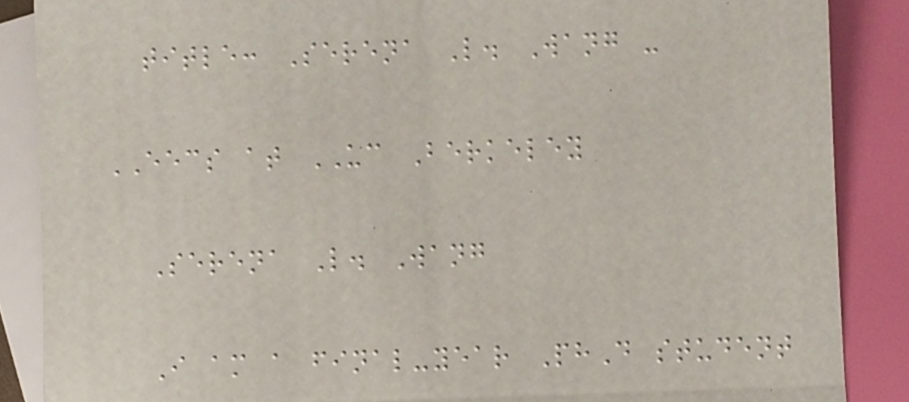title: Serena L. Wang -
EECS at UC Berkeley
Serena L. Wang
I am a final-year PhD student
